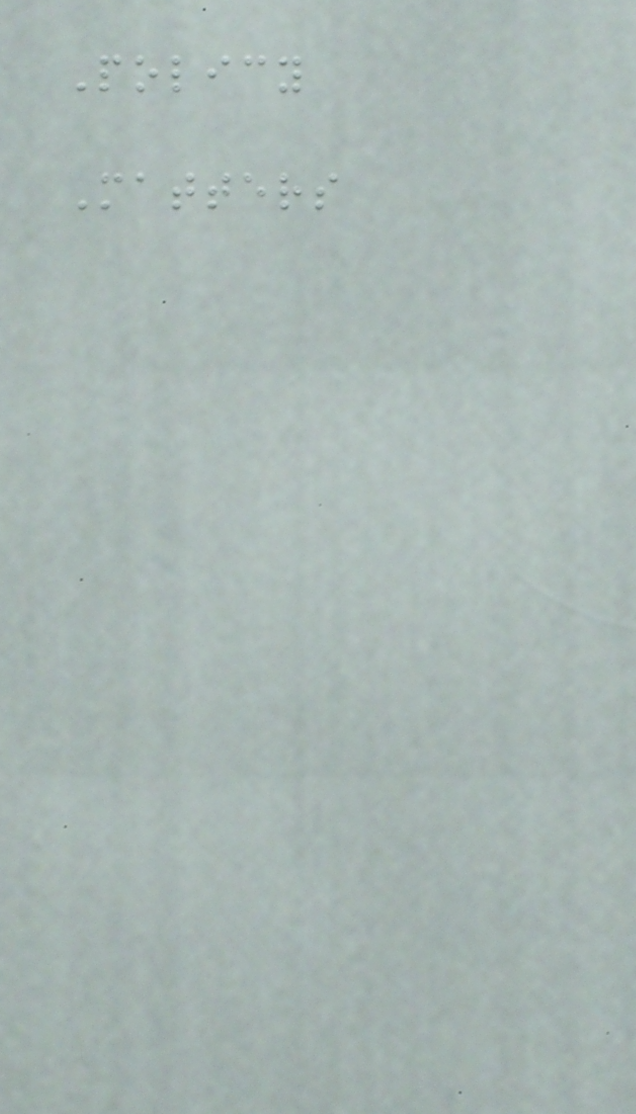Policy
Matters
